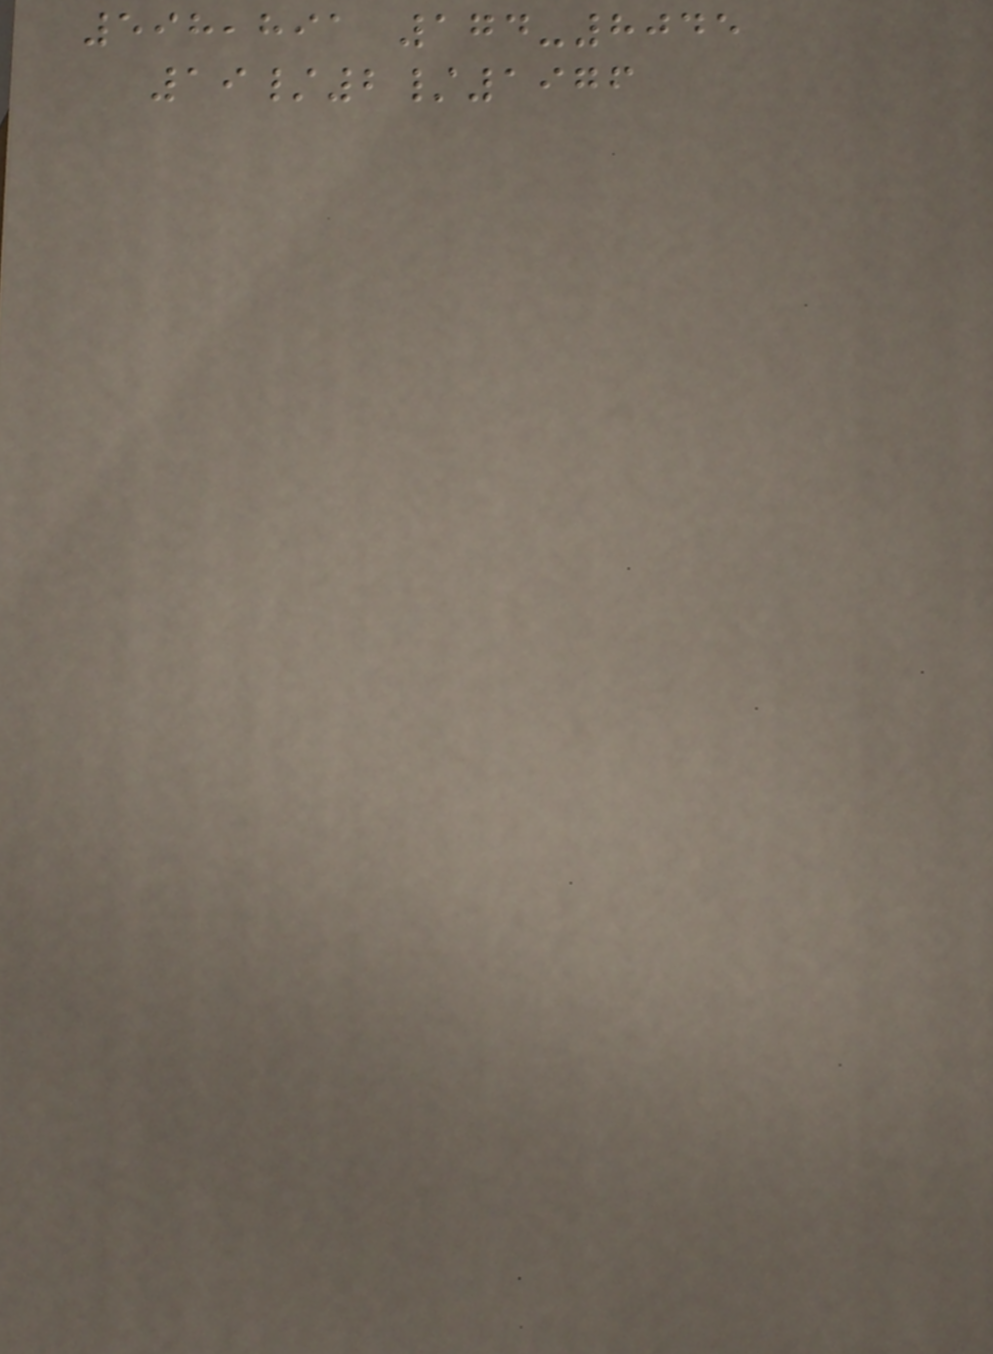598,891 174-8045
19/2/1976
